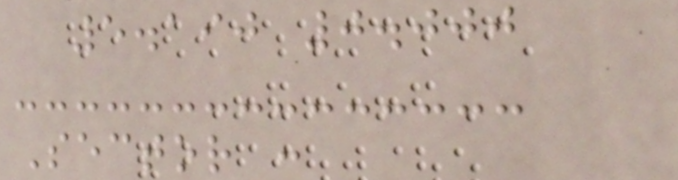5.190 0.000
Sector :
